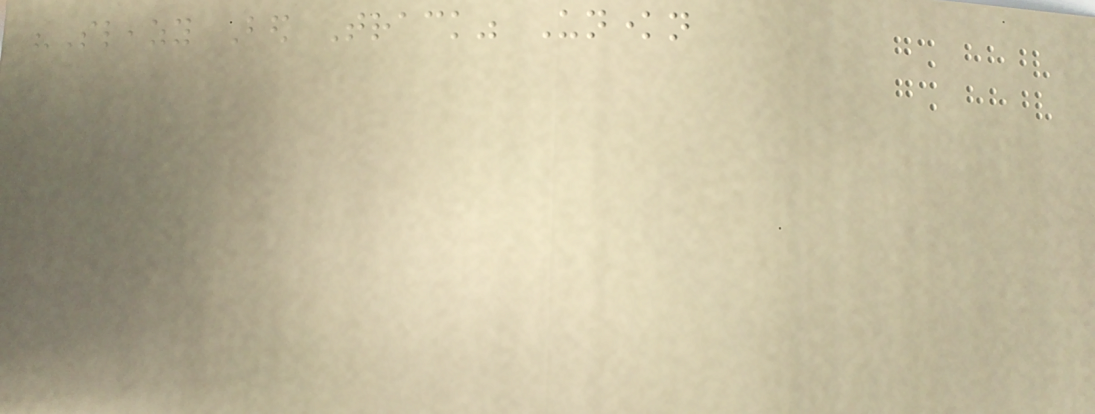"Sleazy Bed Track" Unknown
